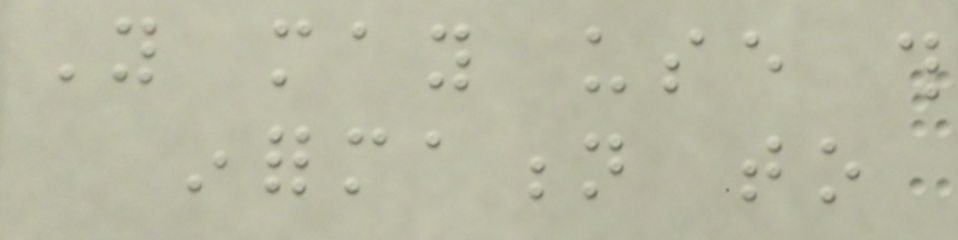You may use this
information to
